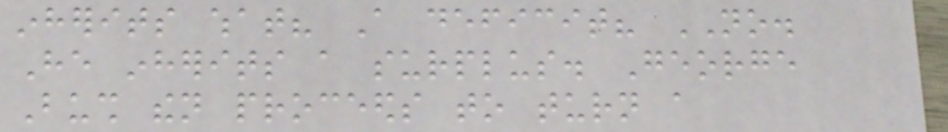inherits what? A deficit? NO.
He inherits a surplus. George
Bush then proceeds to turn a
